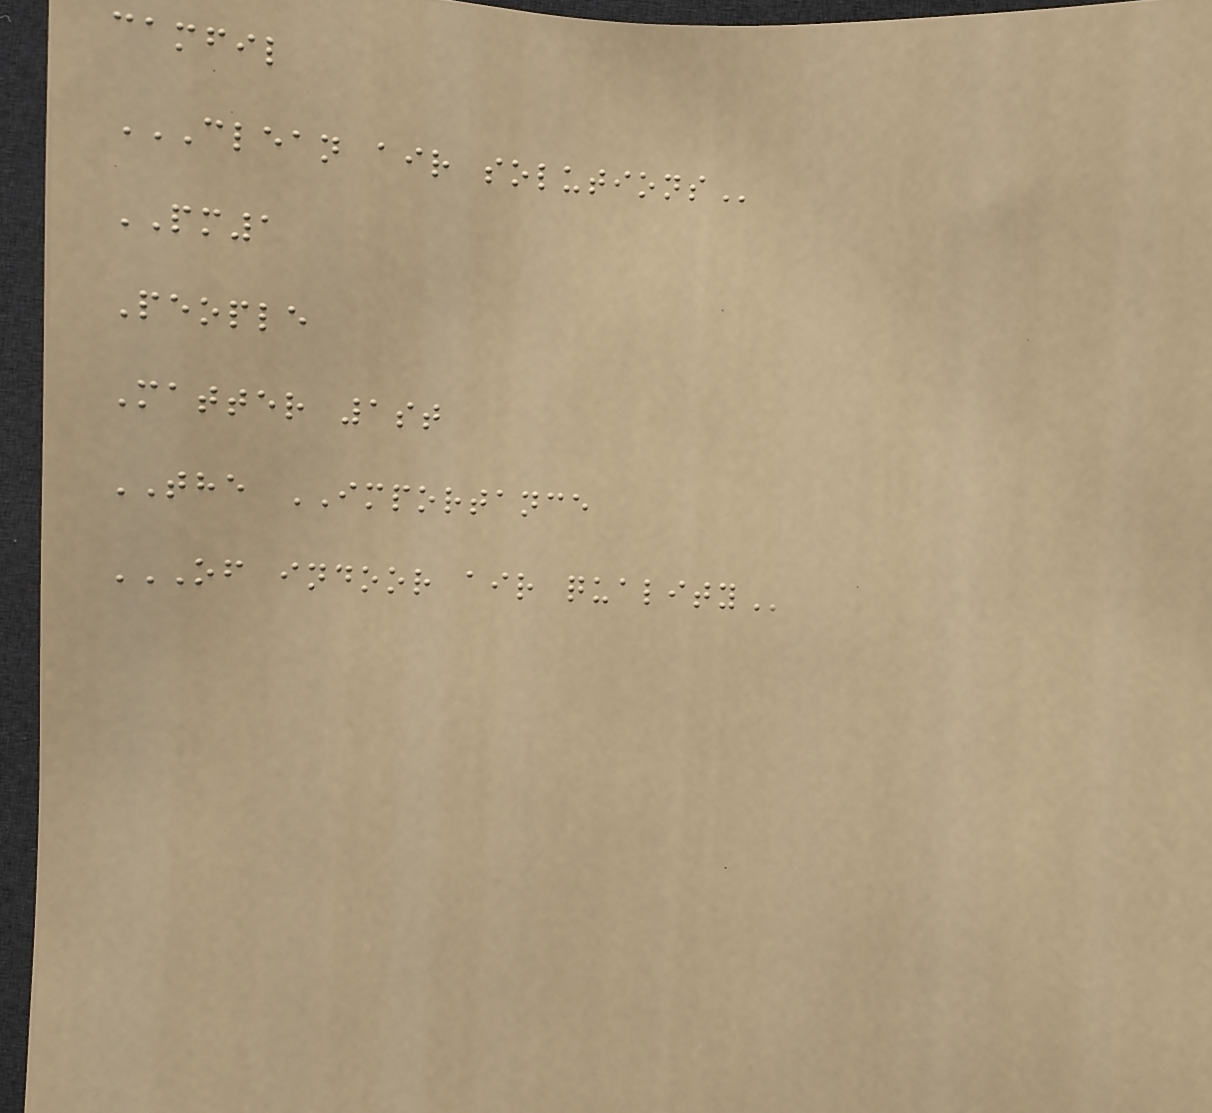camfil
CLEAN AIR SOLUTIONS
PM1
People
Matter 1st
THE IMPORTANCE
OF INDOOR AIR QUALITY
